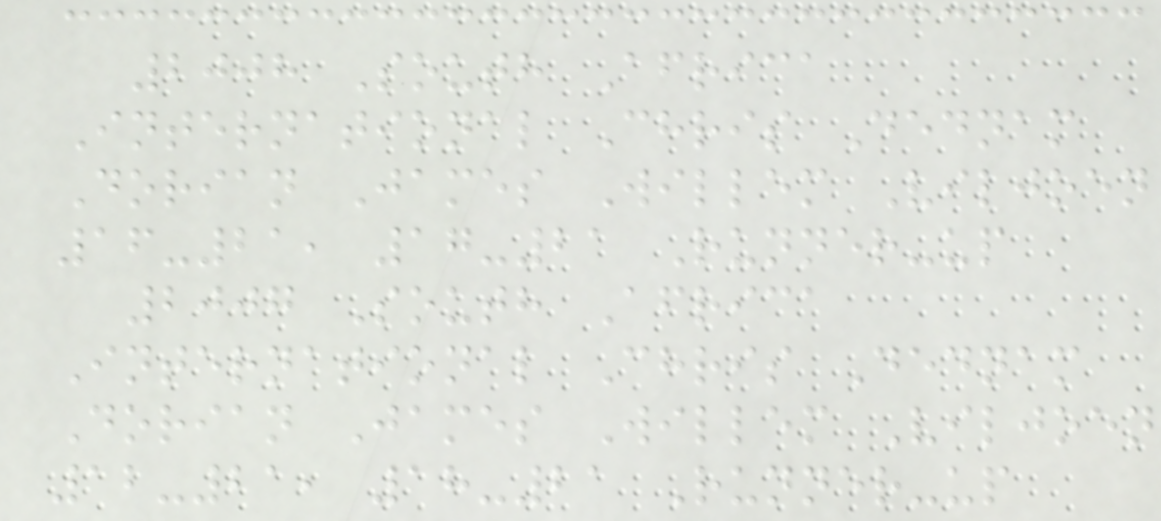2008 South Africa
International Chris Dednam
Dorian James Willem Viljoen
16-21, 17-21 Runner-up
2007 South Africa
International Chris Dednam
Dorian James Willem Viljoen
12-21, 18-21 Runner-up
